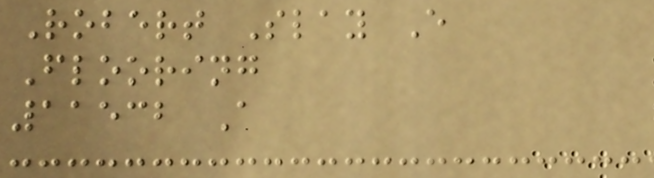Robert Slay E
Flooring
11532 A
